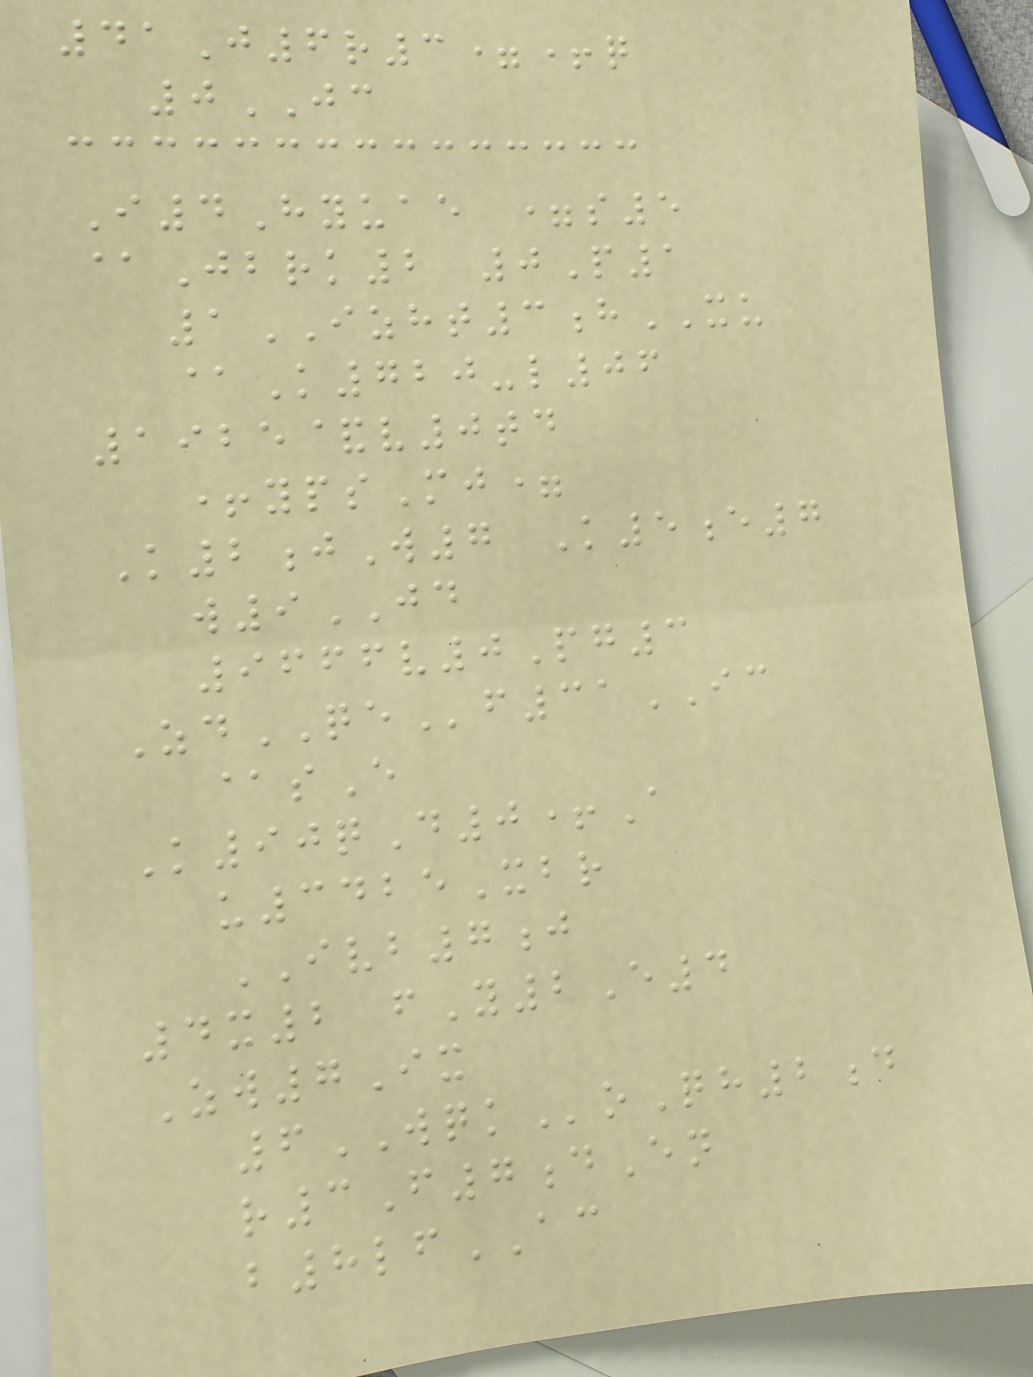41J6r3=+q
0JC
I4Hyuae =s5
@Jbrk2 0P1
1IZHT3hXU
@K720-l06
1925&v0td
+ypsMj=
K2jW7 K5e7
w9JD
9666v0Pg3
ZdQEf31IC
@sE
K90qD0+A
u3425Xbr
IVB7j
4x2 fY2E4
Zw7Ix
6WQKoQh2d
r3F7dEn
b8lfAC
